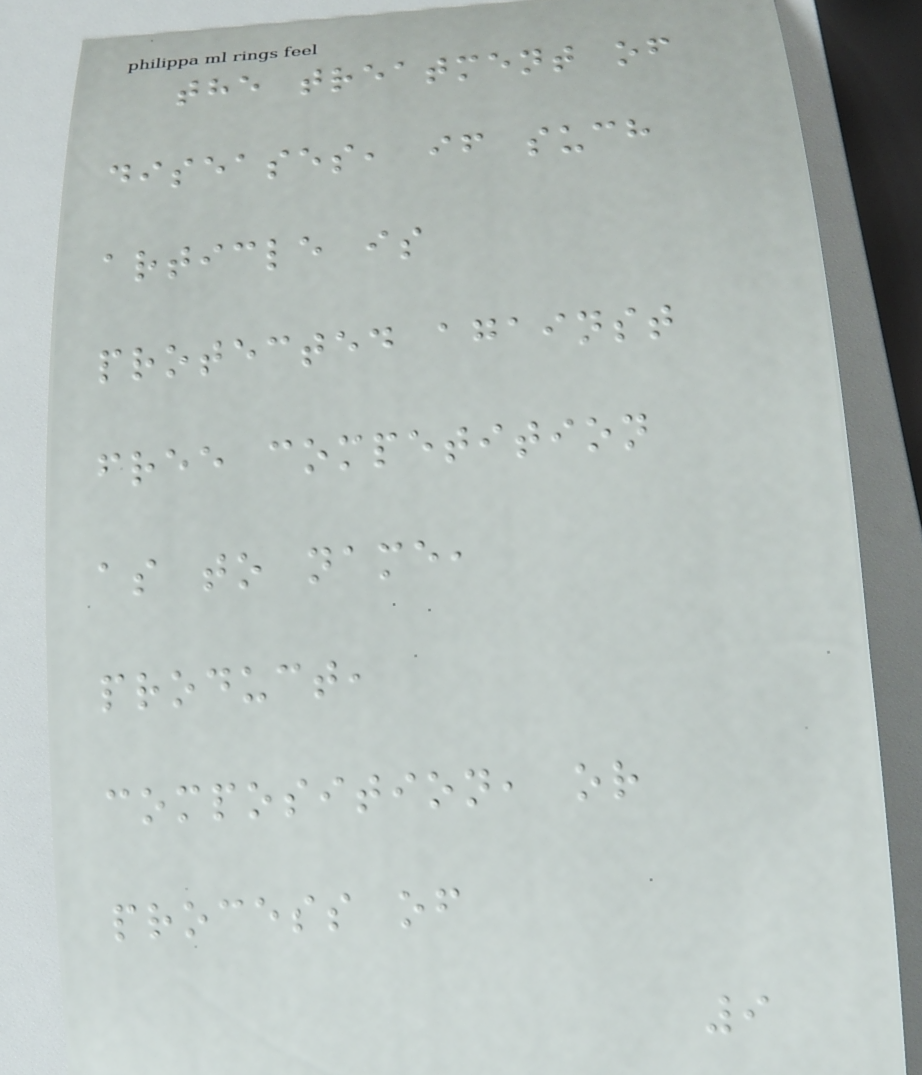the treatment of
diseases, if such
article is
protected against
free competition
as to name,
product,
composition, or
process of
9
